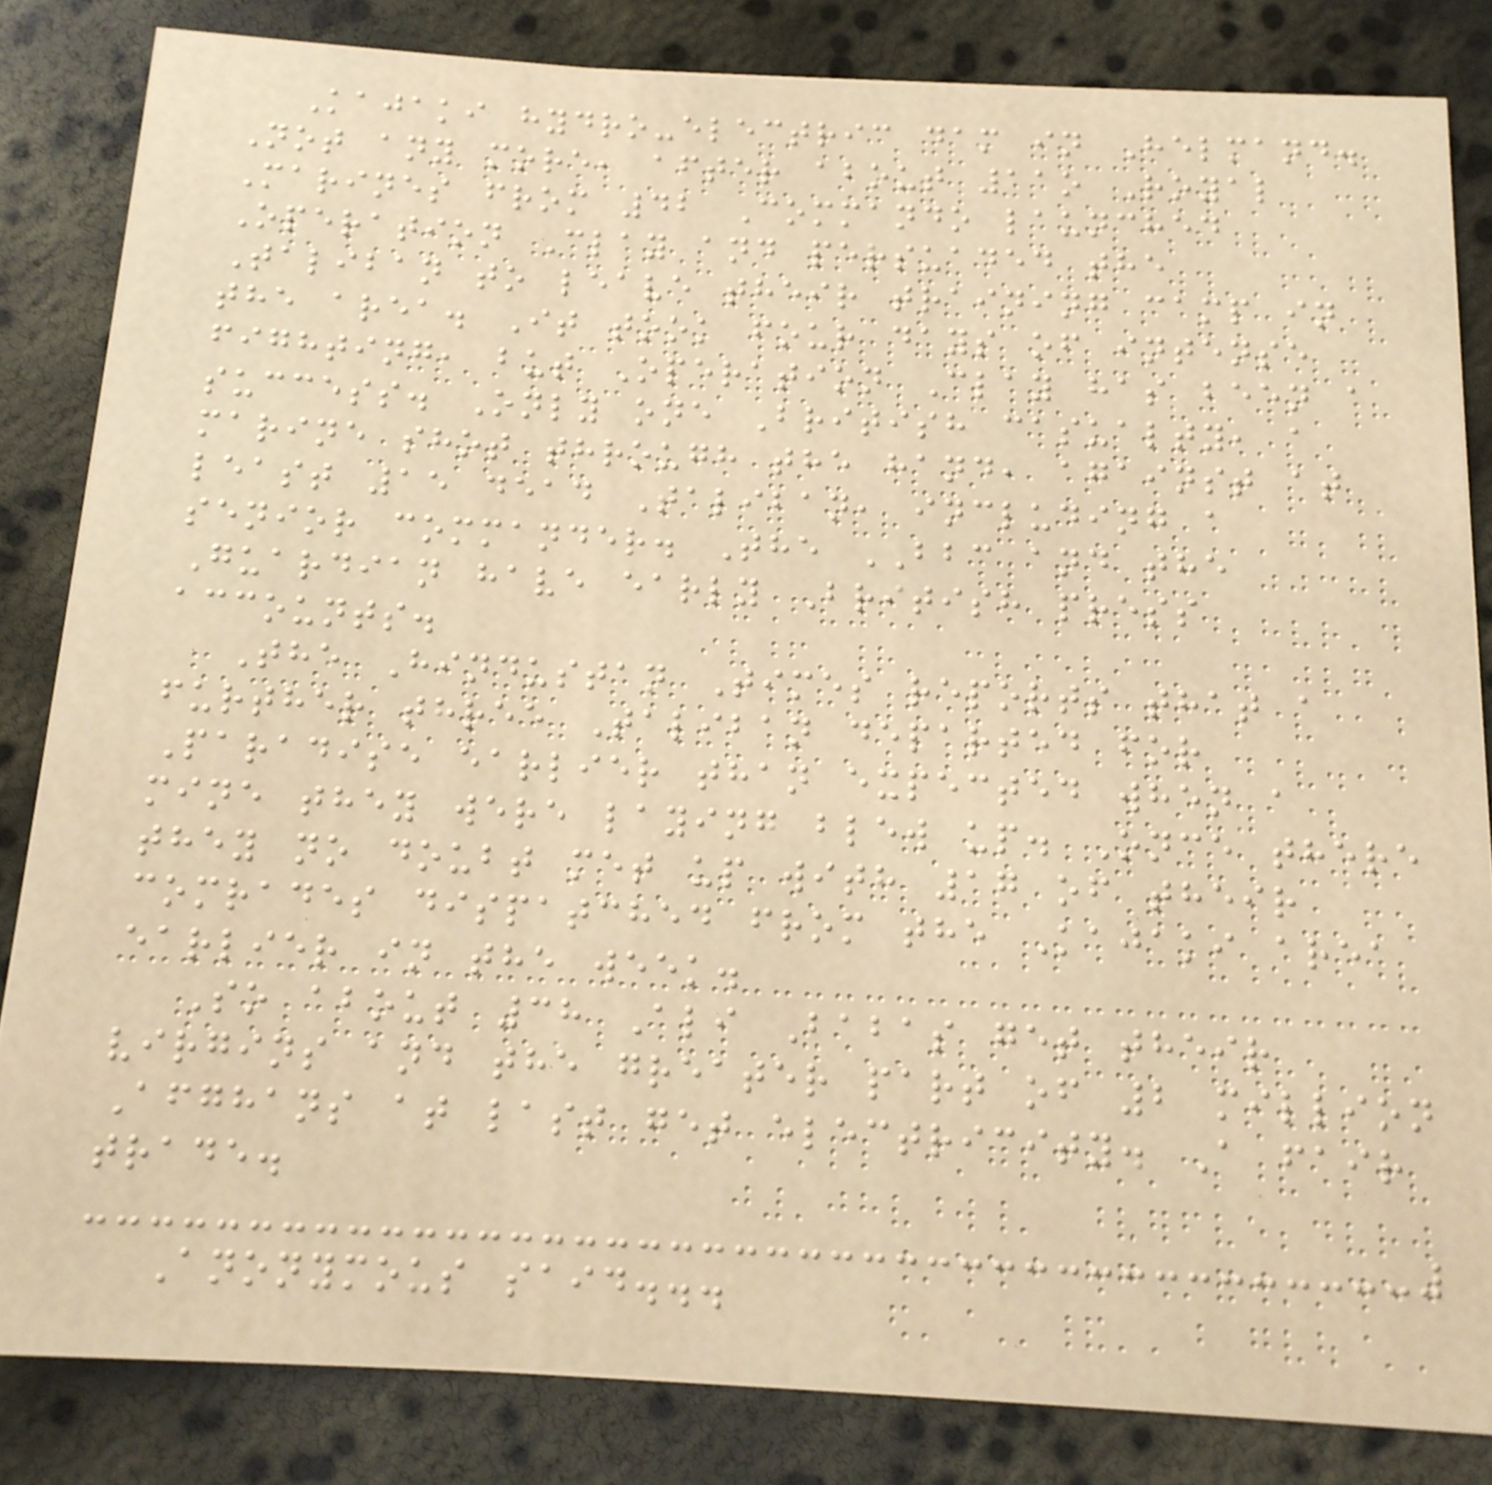Kajaki hydro-electric dam in Helmand.
Not any more, after about 11o Royal
Marines from 42 Commando launched
Operation Clay and persuaded the
Taliban to leave their training camp in
the area. It took four days of intense
fighting, but Operation Clay has been a
success. Only one British casualty, a
marine shot through the hand, against at
least 15 dead Taliban, including a
senior commander. The BBC and the
Guardian have early British press
accounts.
The Hindustan Times reports that a
further three Taliban departed for
Paradise earlier than expected when a
mine they were laying blew up. Once there
they no doubt met up with 17 of their
comrades dispatched from the Kajaki area
earlier in the week.
So about 38 Ali Babas get their
virgins and the greater part of 2 million
Afghans at last get electricity. A fair
trade.
Anonymous said...
